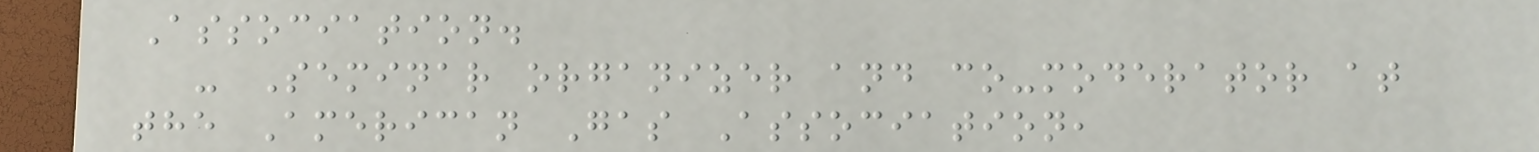Association.
- Seminar organizer and co-moderator at
the American Gas Association,
